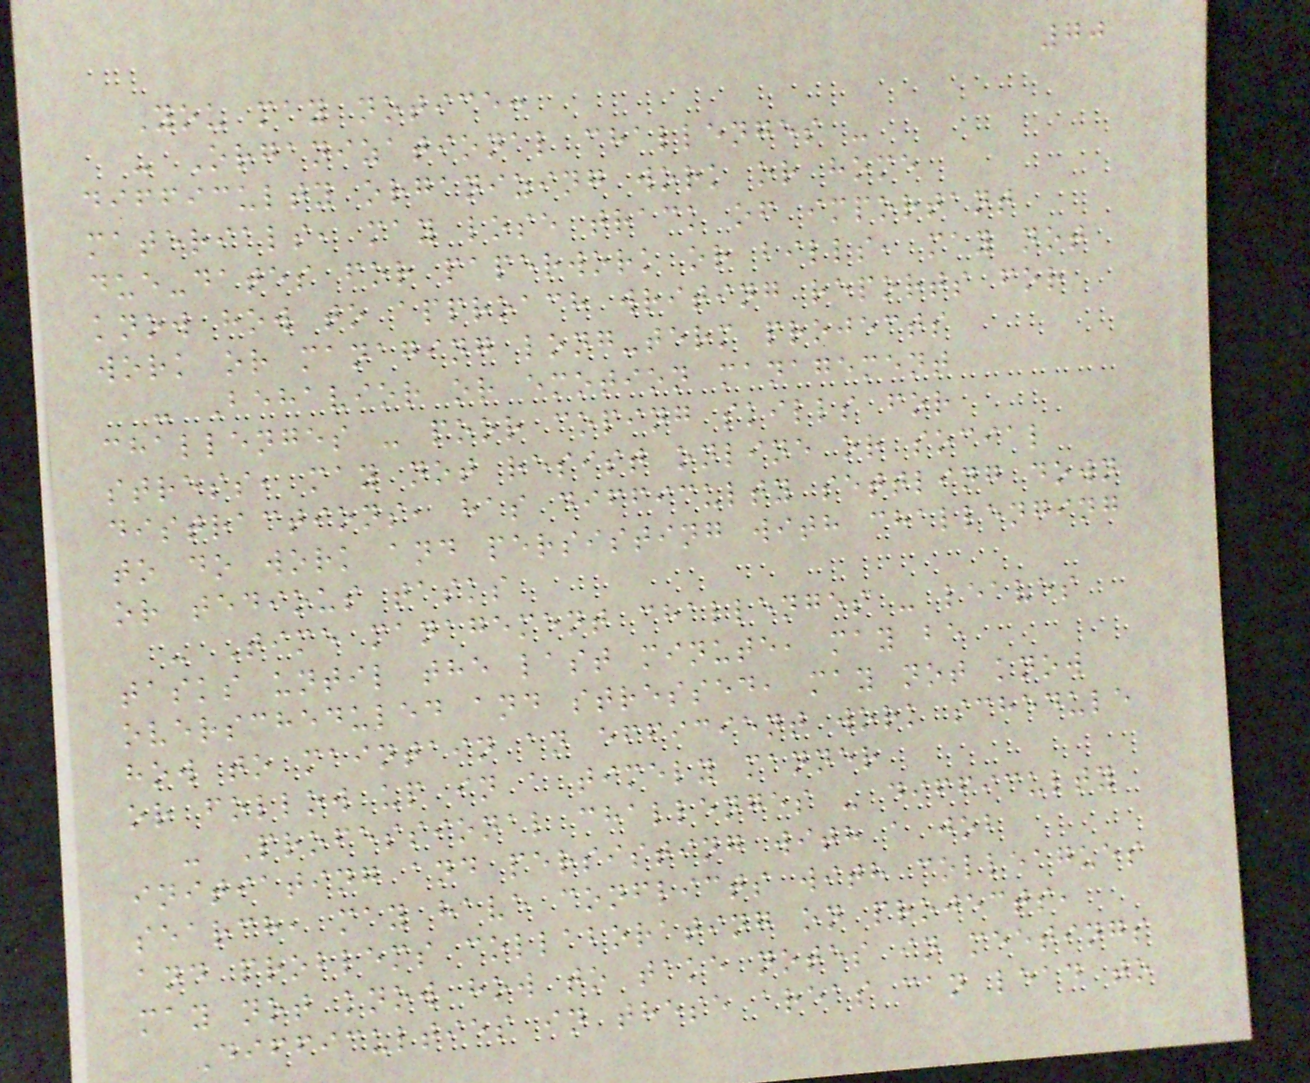70
You may notice:
- Organizational challenges -
difficulty organizing work or home
materials, may lose track of important
due-dates for paperwork or bills, may not
know how to approach writing reports for
work or managing long-term projects
- Behavior or emotion management
challenges - poor coping skills for
stress, may not resist online or social
distractions, has difficulty settling down
to do work and persisting with challenging
or tedious tasks
- Time management challenges - leaves
tasks until the last minute, may be
overscheduled and stressed, may not know
how to maintain an efficient work schedule
or follow up in a timely manner
- Professional challenges - difficulty
initiating and persisting with a job
search, may have conflicts with colleagues
and problems collaborating on projects,
may not know how to take notes in meetings
Difficulties in these areas can lead to
